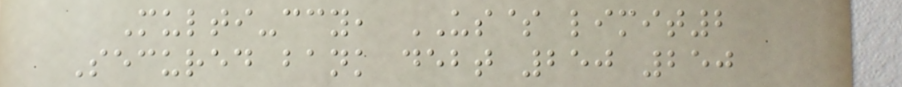Multi-ccy, US$ limit2
Secured bank debt 250 250
